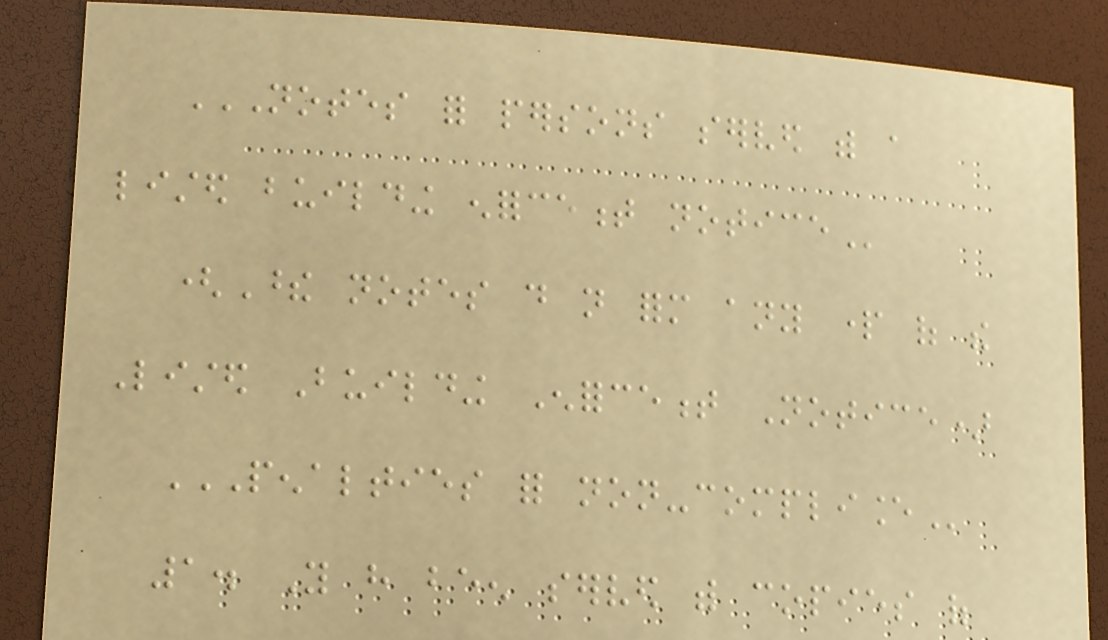NOTES FOR PERSONS SERVED WITH A
LISTED BUILDING ENFORCEMENT NOTICE
(These notes do not form any part of the
Listed Building Enforcement Notice)
PENALTIES FOR NON-COMPLIANCE
1. You have been served with copies of
